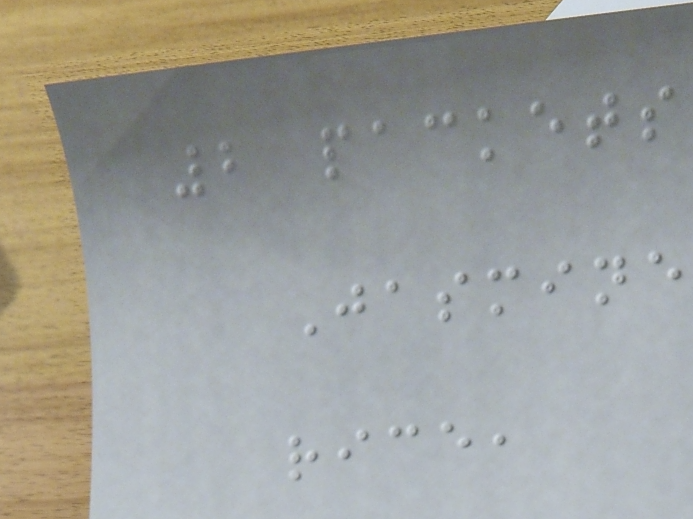2 packets
Jasmine
rice,
